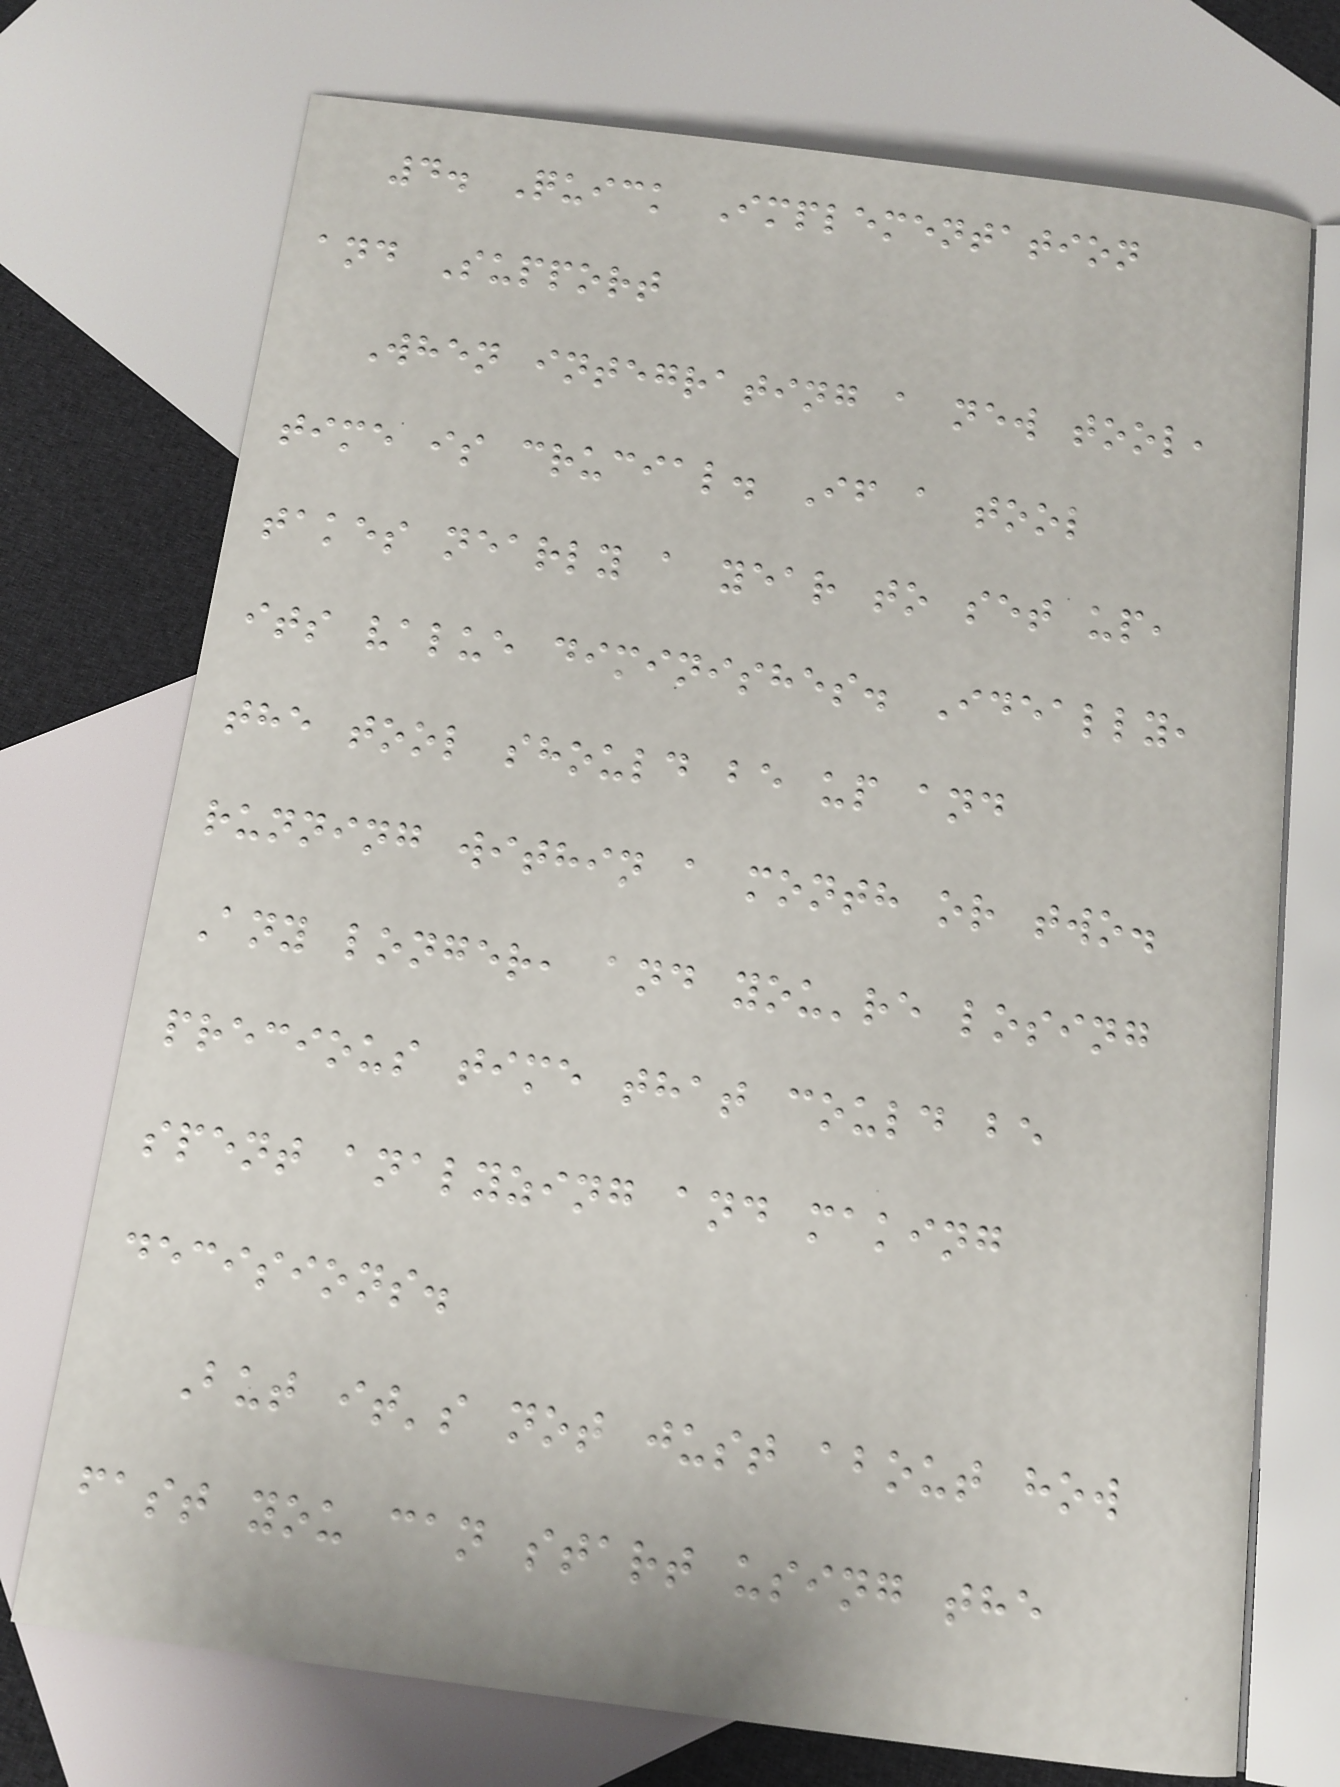4. Quick Implementation
and Support
When integrating a new tool,
time is crucial. If a tool
takes nearly a year to set up,
its value diminishes. Ideally,
the tool should be up and
running within a month or two.
Any longer, and you're losing
precious time that could be
spent analyzing and making
decisions.
But it's not just about how
fast you can start using the
